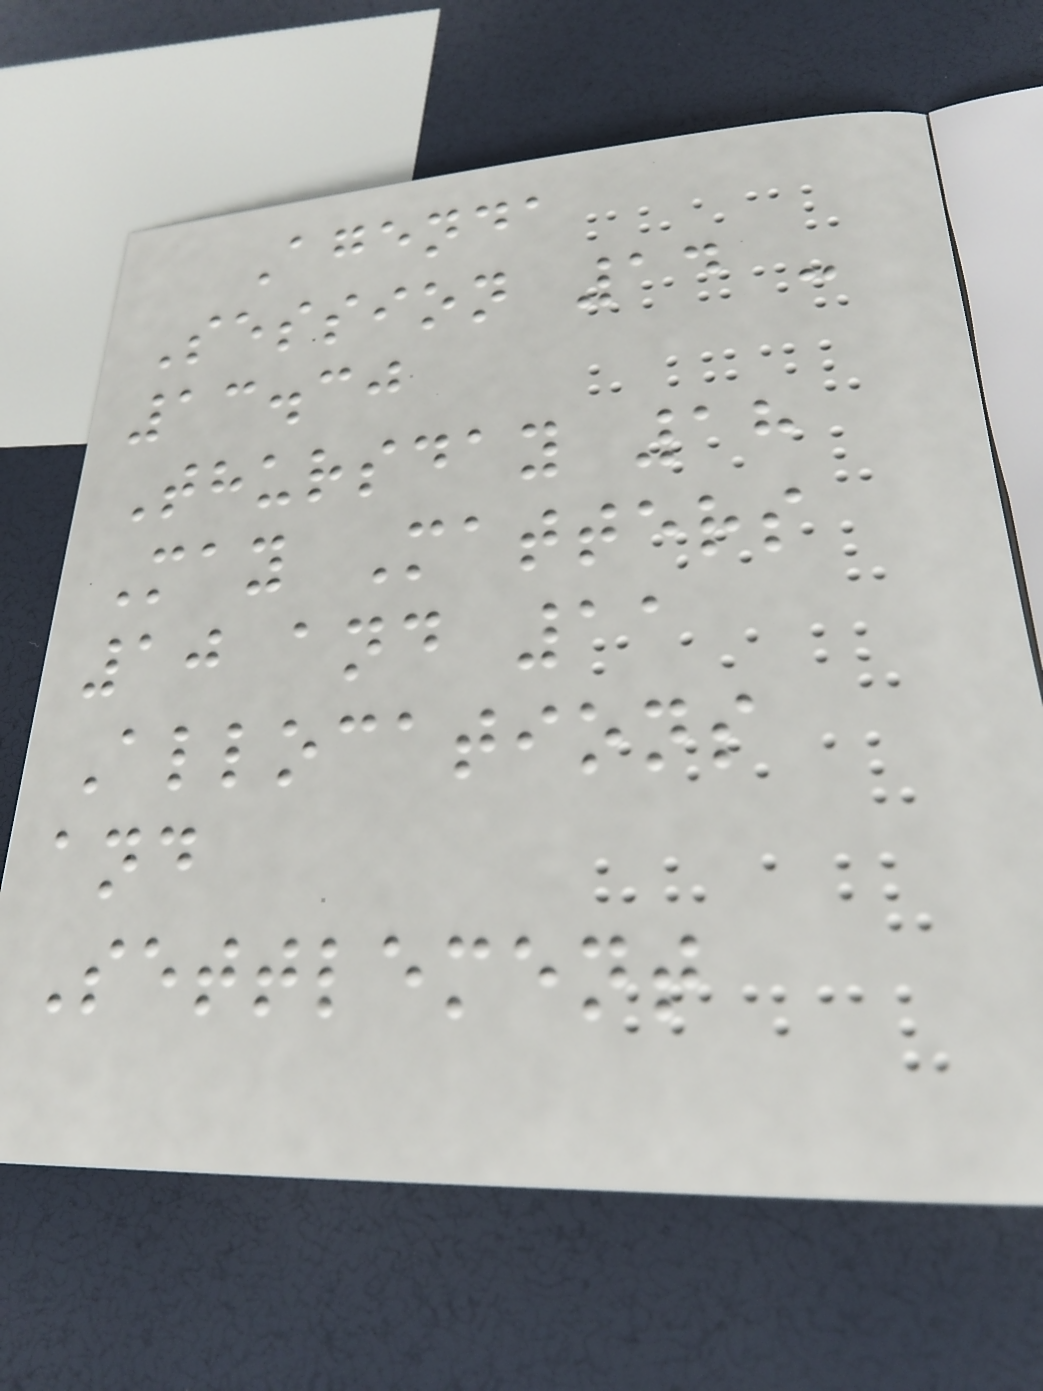Agenda
Session 14 -
13.30
Thursday 18
May Matters
10 and 11
Allocations
and
Settlement
